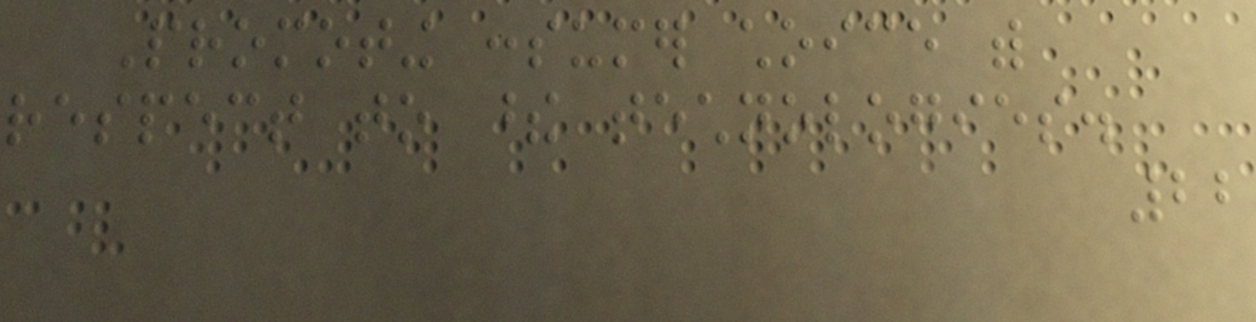Promoting consumer choice with
respect to these technologies.
22
